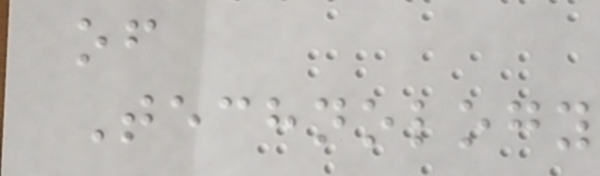of
Technology
